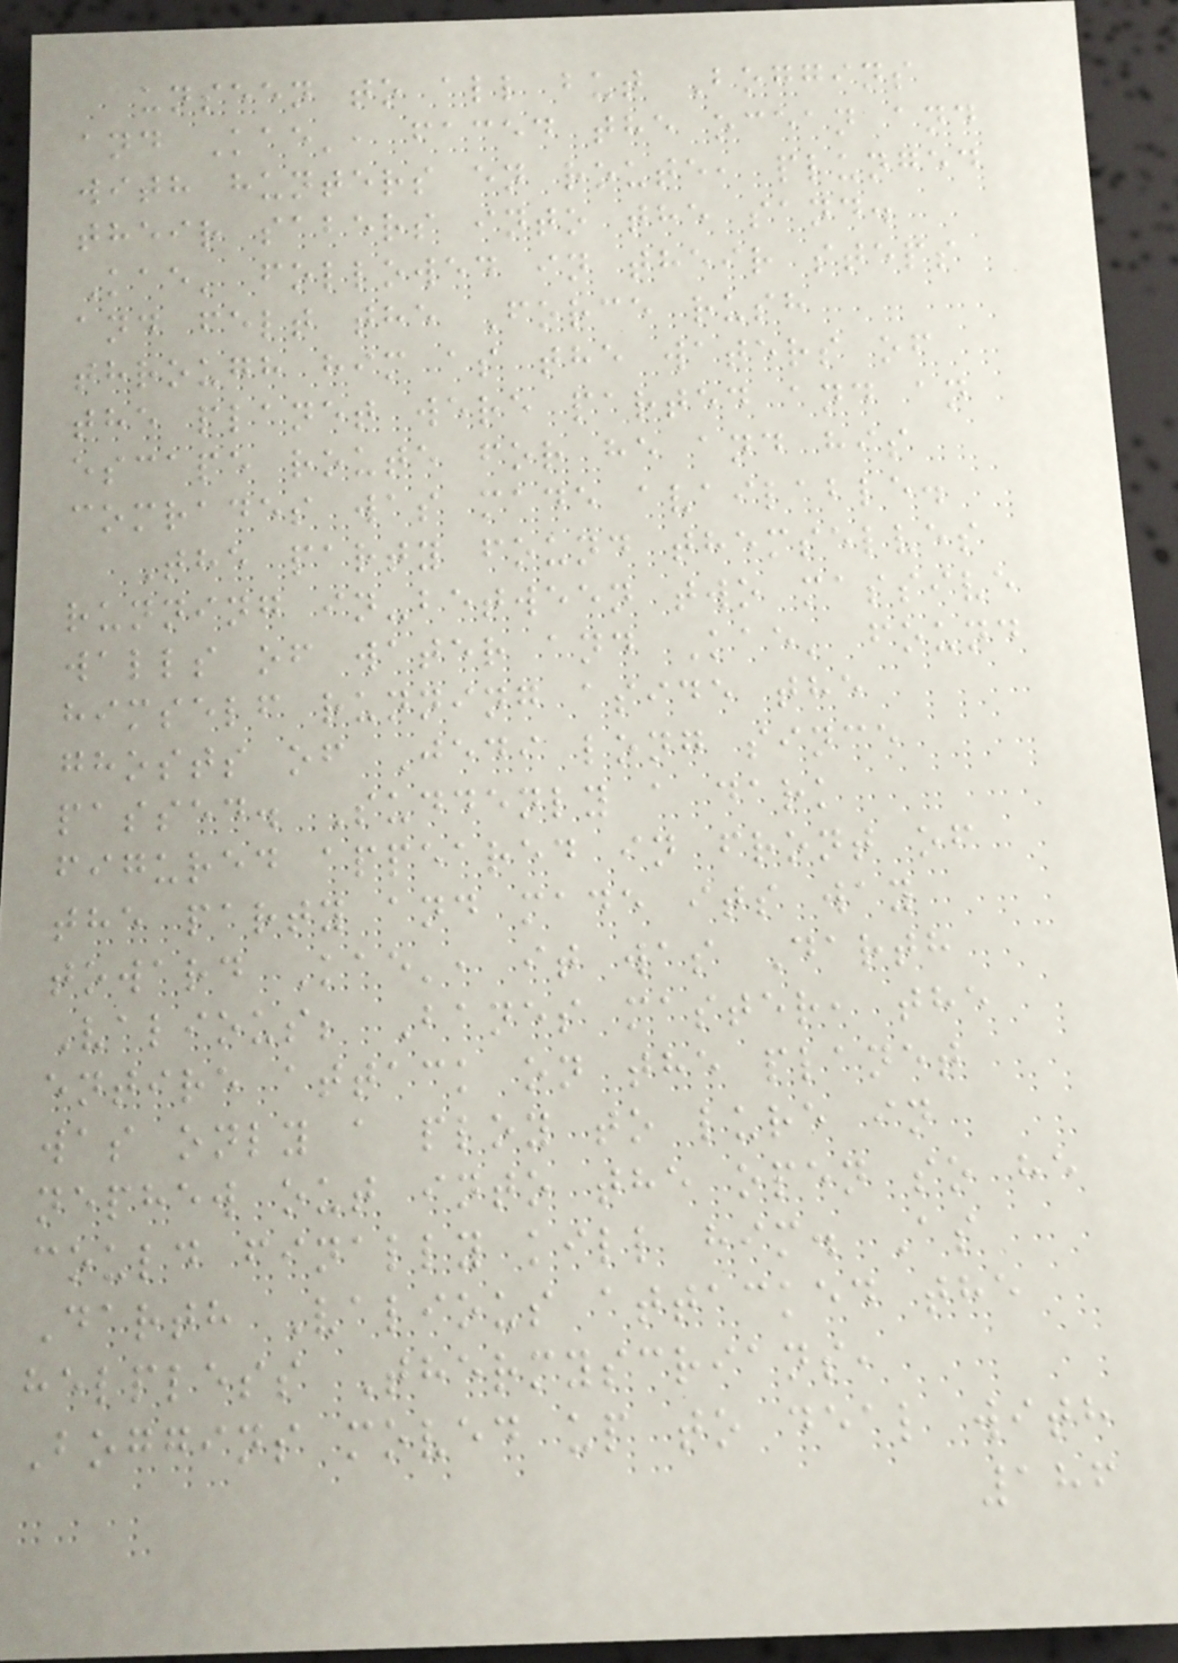unseen to all but Boggins
and Kae', faced the ocean and
with hunters en route, plunged
their sabers into the sand.
Kae' followed in their steps
and felt the Force rush
through him as the waters of
the planet were parted and an
escape route for he and his
comrades was made available.
The party found themselves
running in-between two massive
walls of water and Kae' found
himself running aside the
ghosts of Jedi long since
passed. Suddenly a dark
figured appeared in front of
the party and made its way
toward Kae', it was Darth
Valious; Banes master, the
entire attack on the planet
was only a ploy to lure in
nephew out into the open so he
could finally kill him. As
Darth Valious attacked the
helpless Thermyscrians,
Boggins moved up to deal with
186
